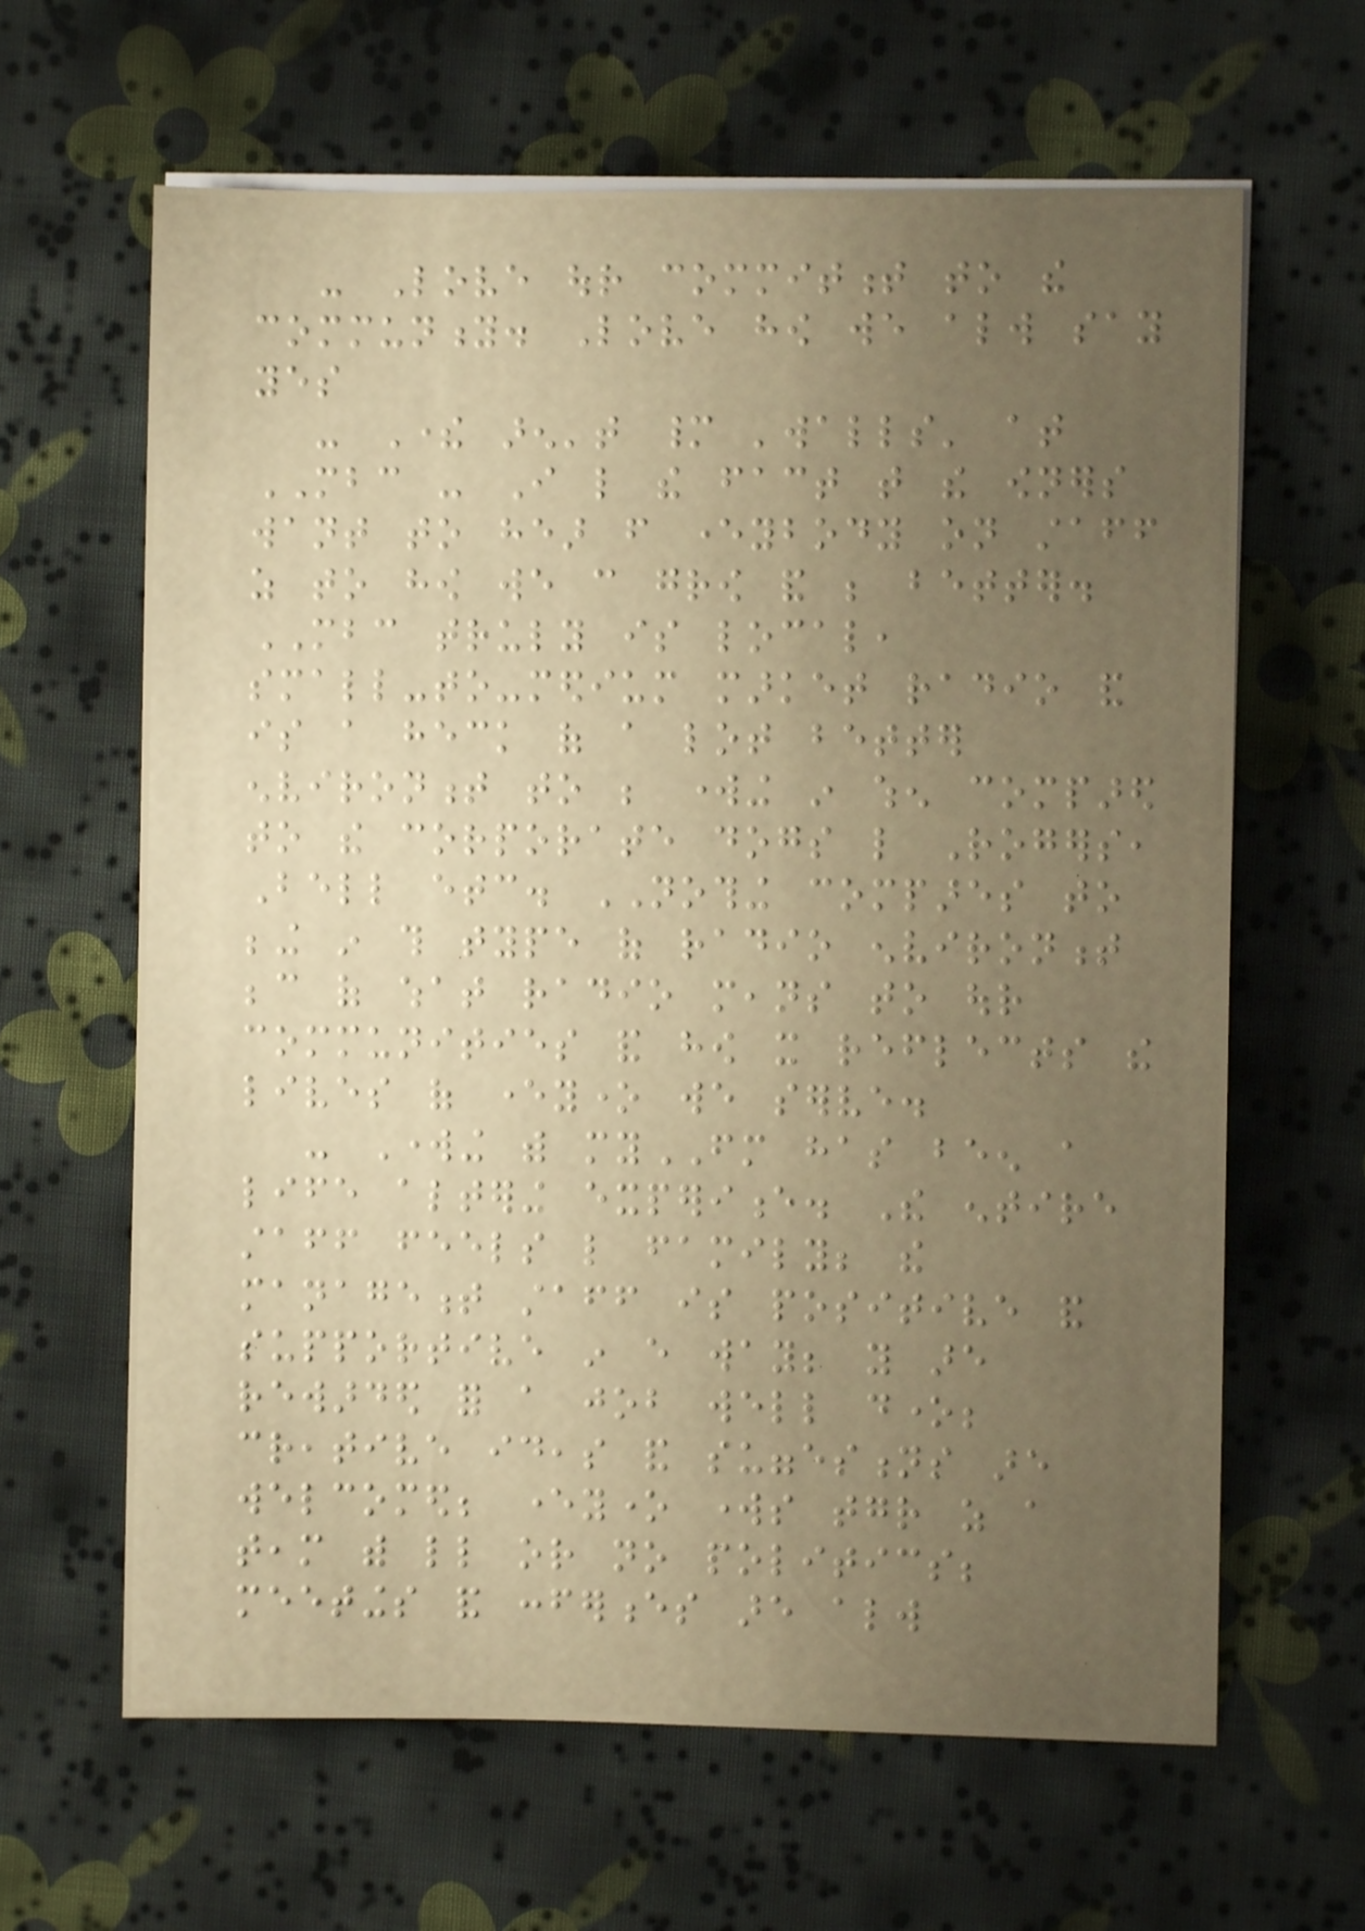- Love our commitment to the
community. Love how we always say
yes
- There aren't many 'walls' at
MBC - I like the fact that the owners
want to hear from everybody on staff
as to how we can grow and be better.
MBC truly is local,
small-to-medium market radio and
is a heck of a lot better
environment to be working in when compared
to the corporate dogs like Rogers,
Bell etc. NOTHING compares to
being in this type of radio environment
because of what radio means to our
communities and how it reflects the
lives of everyone we serve.
- Working with myFM has been a
life altering experience. The entire
staff feels like family; the
management staff is positive and
supportive in every way; you are
rewarded for a job well done;
creative ideas and suggestions are
welcomed; everyone works together as a
team with little or no politics;
meetings and conferences are always
